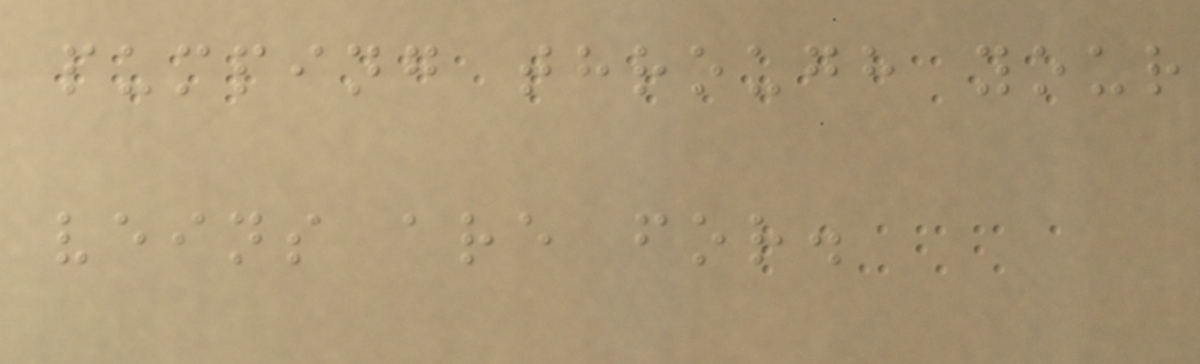pumping through your
veins are for.
